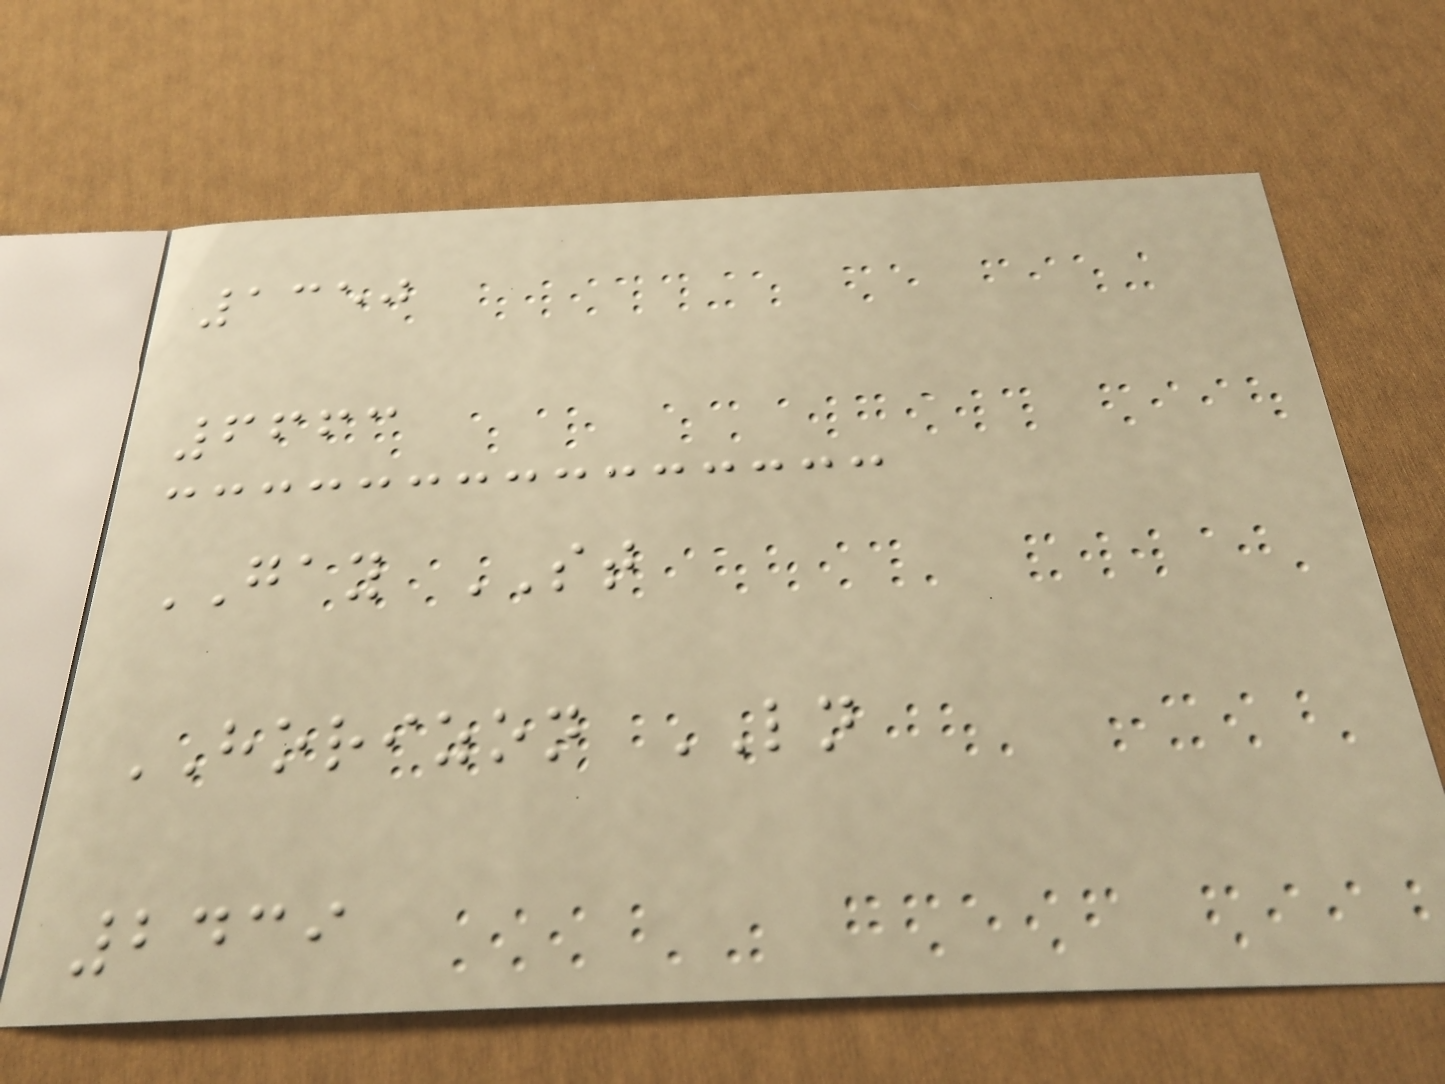1350
6663
GAY ST
HORIZON LN
2439
